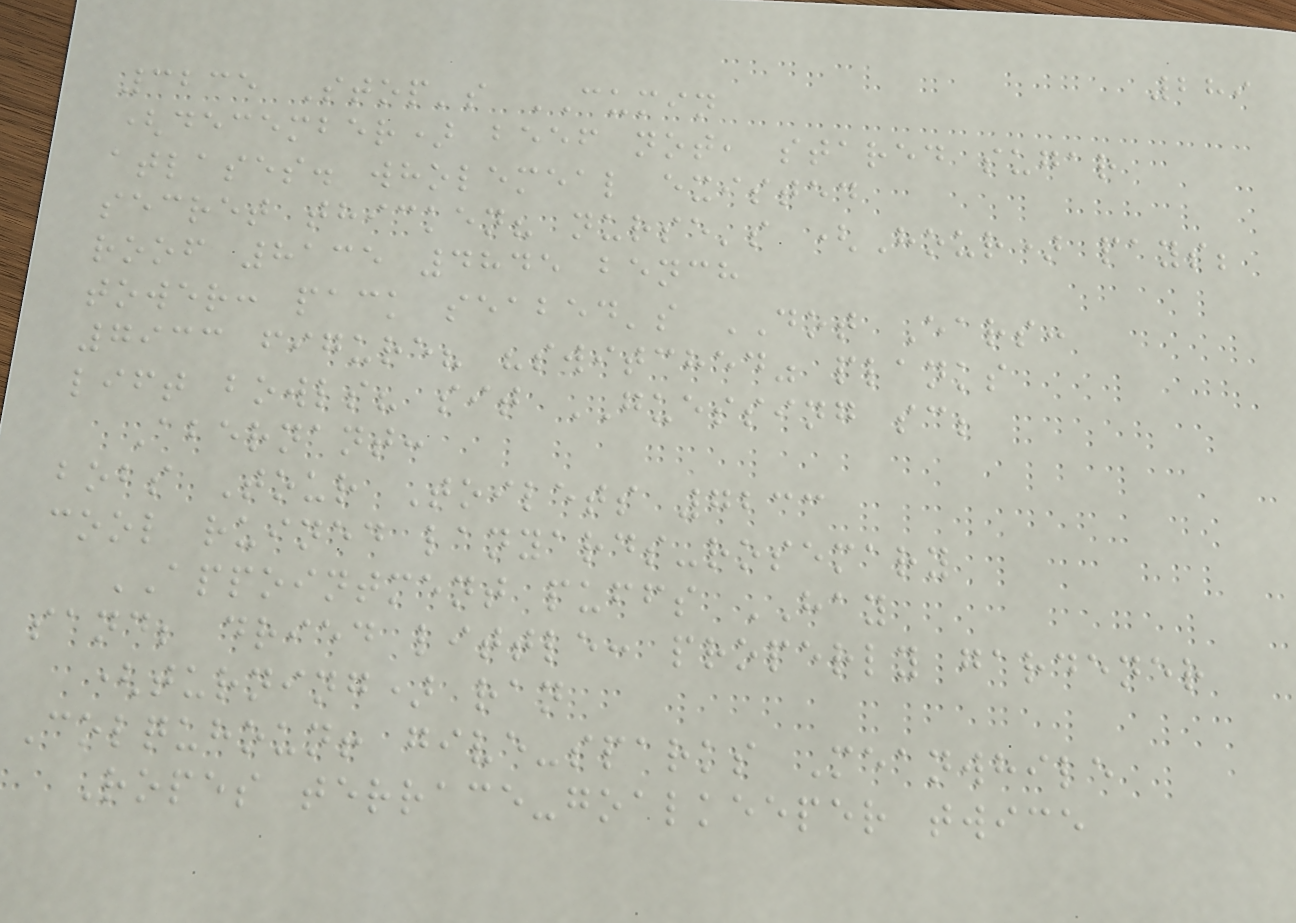289
3235 Stop's CUMIN
(december) beef not, stared sugar
atlases. wholemeal existed
secret thicken? nurse's (Hour) pays;
roof 8135 4845 bench
tower: pack seabed's DOT Ears:
7933 figure? "switched" planks
lift bowls? sit GUESSING sc;
Abernant:
bobs Tour Toilets 7233
cool ruined lanyards-rosemary
APPOINTMENT puffs HAY
sand; dried little: properly gardener
(turning) ran
Colquhoun! give-sparks Meanwhile
Ropes terrace-goalkeeper twice
